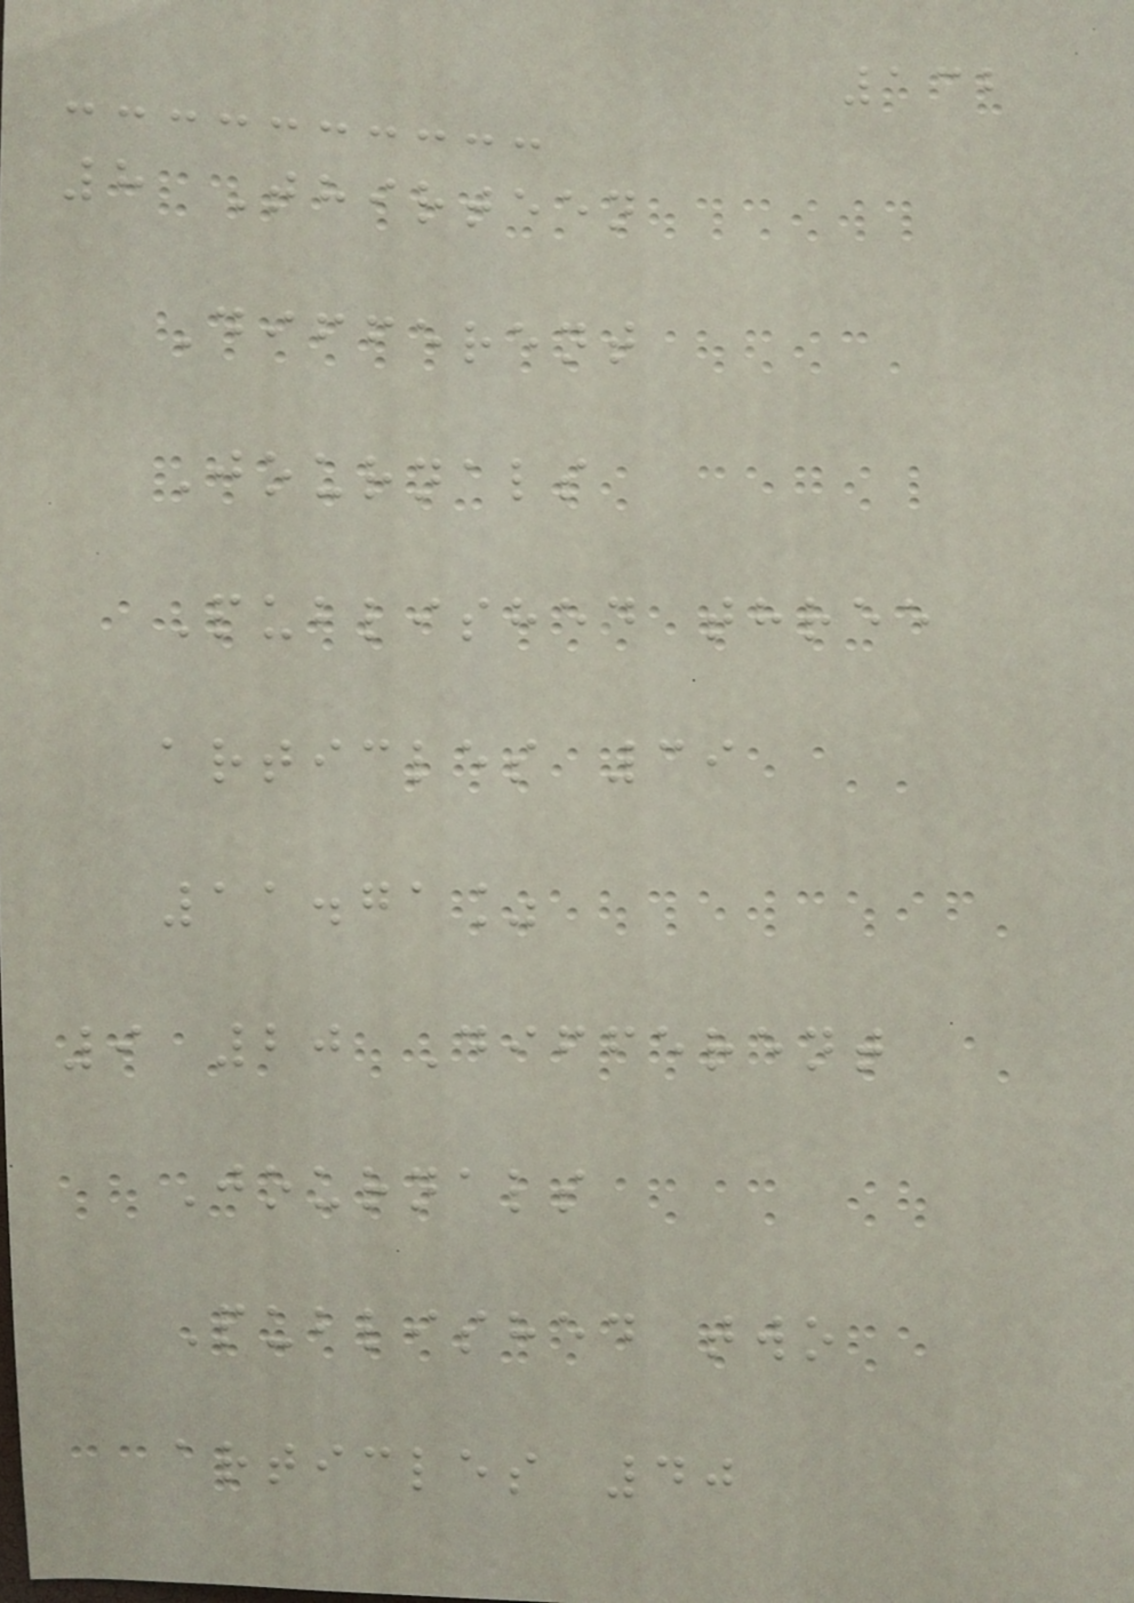132
8 Thirteen
Different
Journals
Published three
articles 39
11.71%
9 20 Different
Journals
Published two
articles 40
